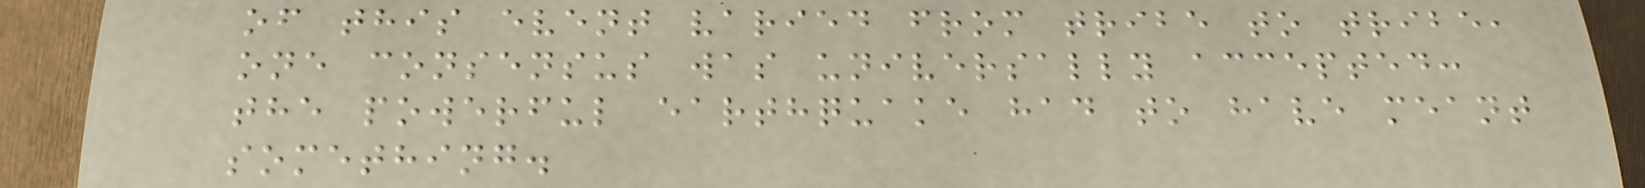of this event varied from tribe to tribe,
one consensus was universally accepted:
the powerful earthquake had to have meant
something.
